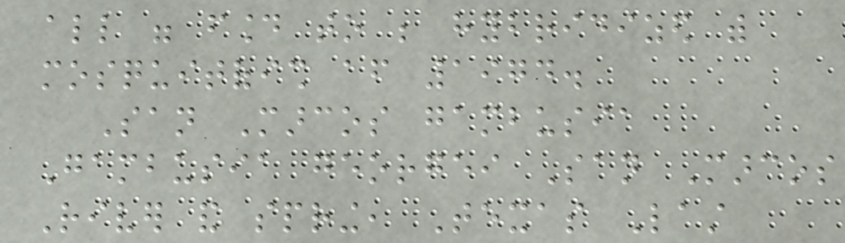all were found to be hybridized with
mosquitofish after 1974.
San Marcos gambusia
Gambusia georgei San Marcos
River and spring, Texas Last
